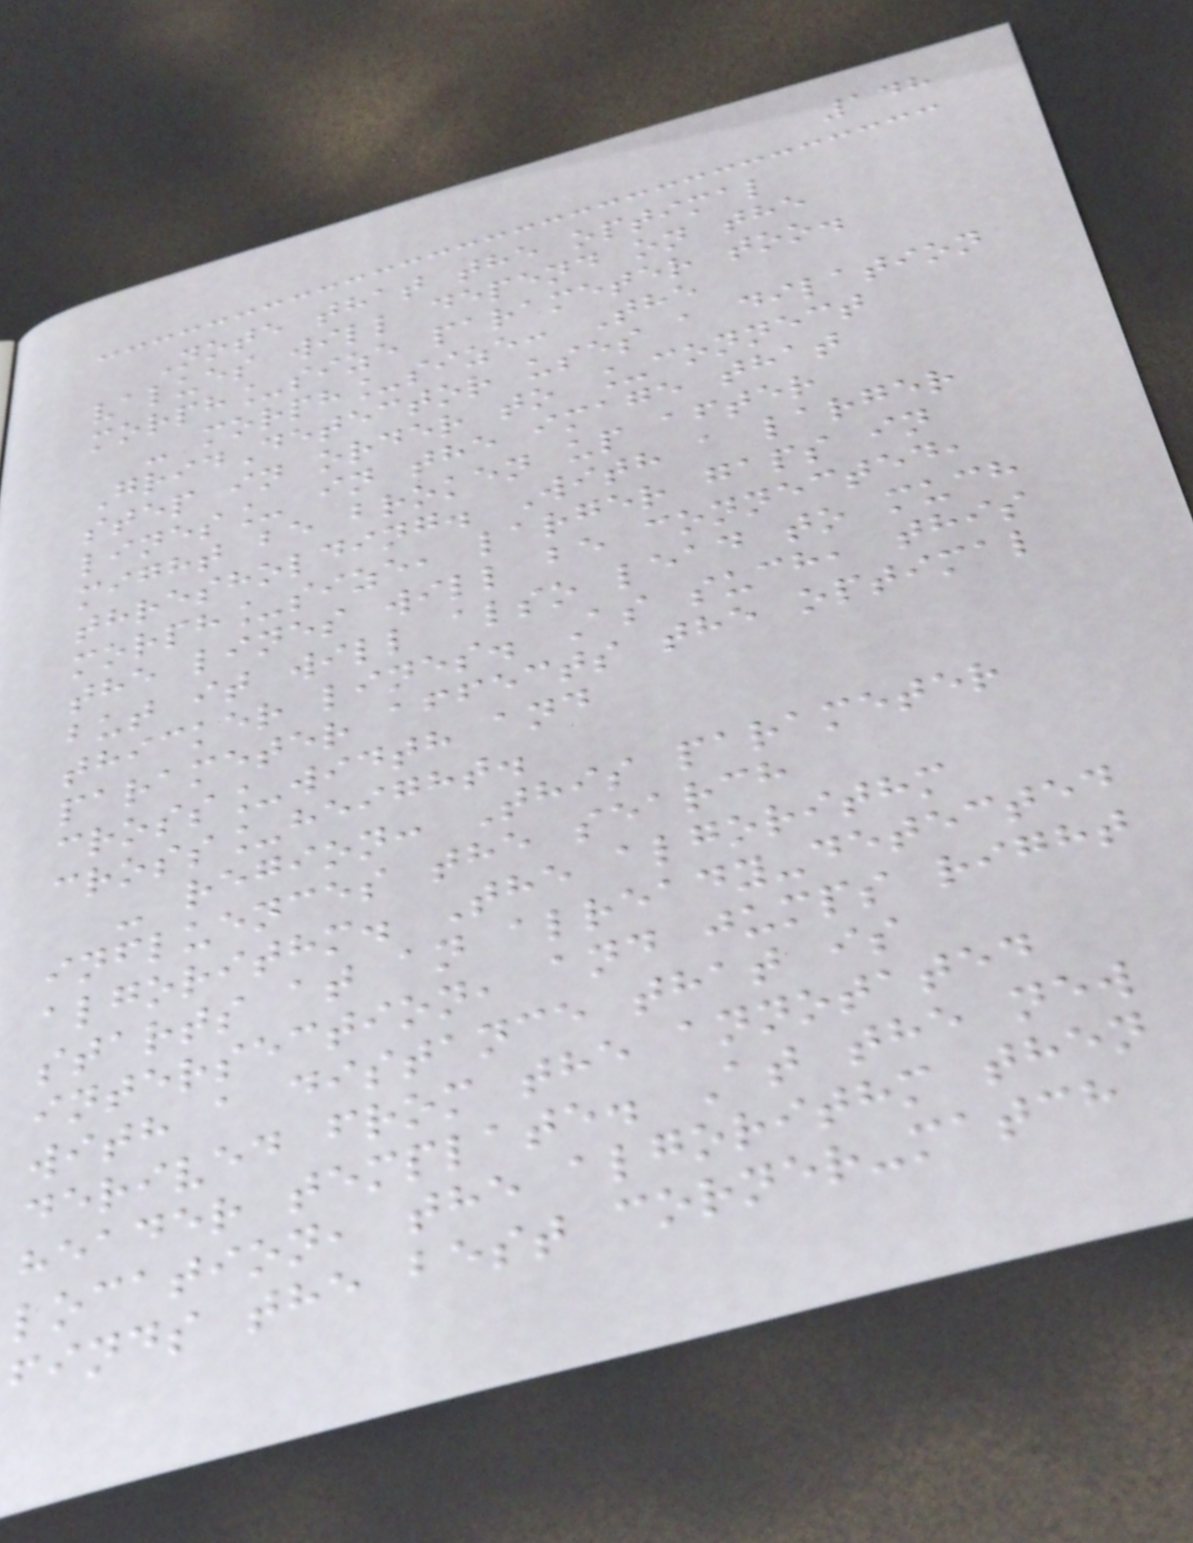148
Note that the optimal
values will depend on the
morph_size parameter too.
- morph_size: The
GridDetector uses a dilation
step in order to _connect
lines_ in the image that
might be broken up after
thresholding. With a larger
morph_size, larger gaps in
the lines will be connected,
but it will also lead to much
thicker lines. As such, this
parameter affects the optimal
cross_width and
cross_height.
- region: This parameter
influences the search
algorithm. The algorithm
starts at an already-detected
intersection, and jumps right
with a distance that is
derived from the annotated
header template. At the new
location, the algorithm then
finds the best corner-match
